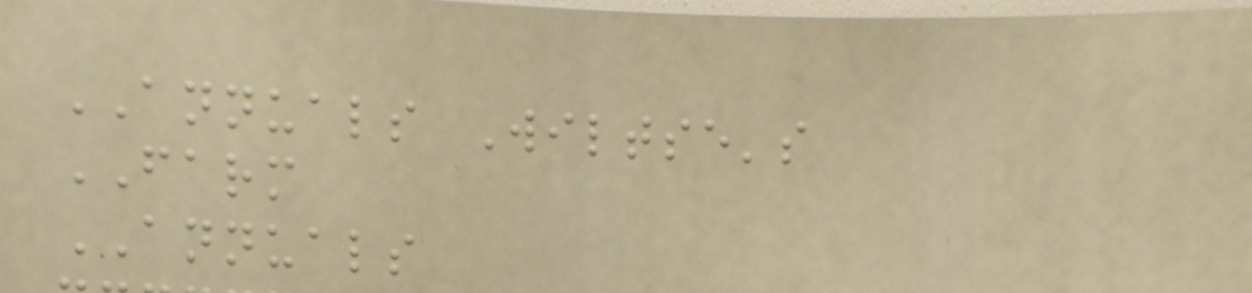ANNUALS Wiltse's
FARM
ANNUALS
